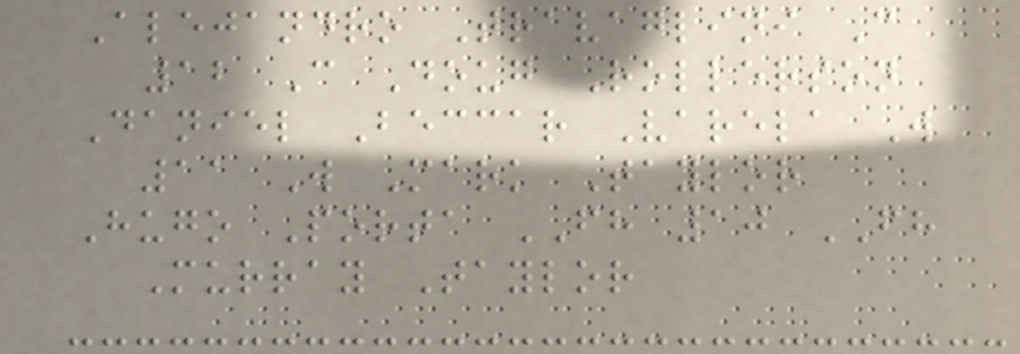Alejandro Travaglini C
12 C Doug Rollerson
Daniel Beccar Varela W
11 W Mark Taylor
Hugo Porta FH 10 FH
Murray Taylor
